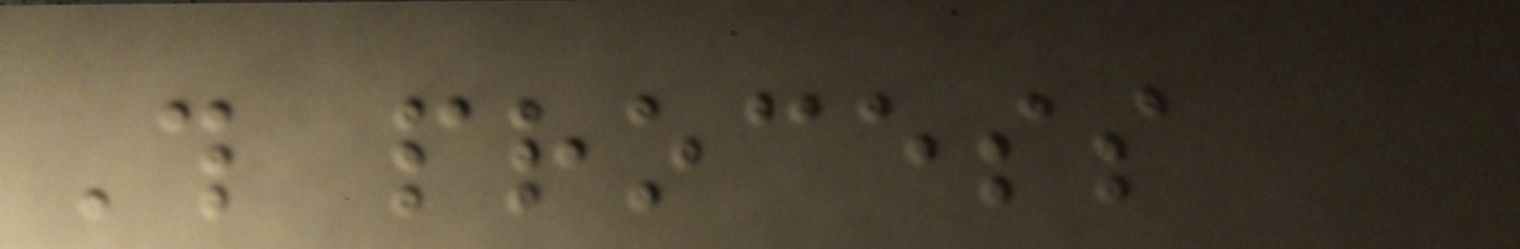This process
